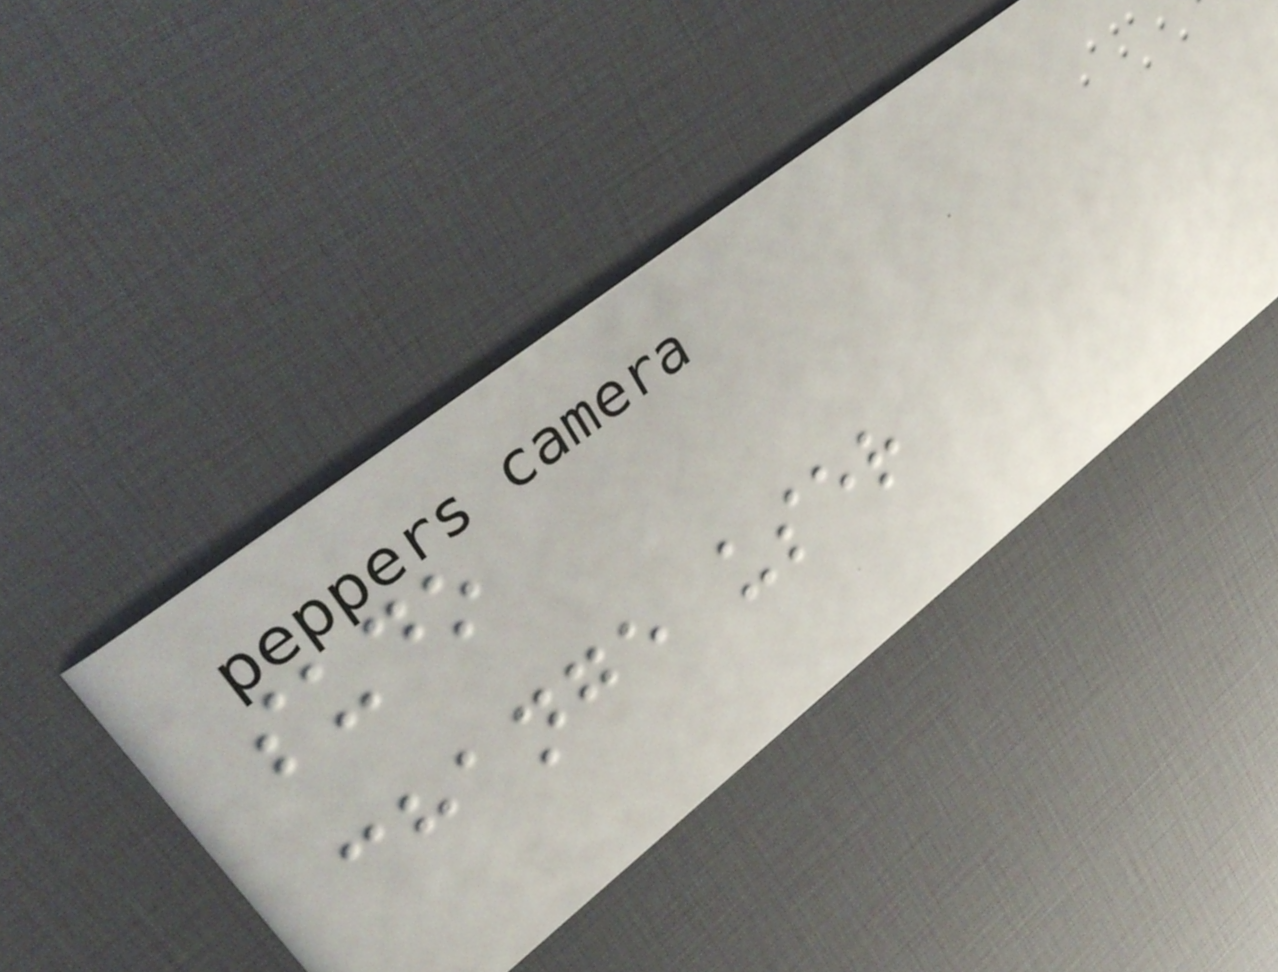sudo
change user
